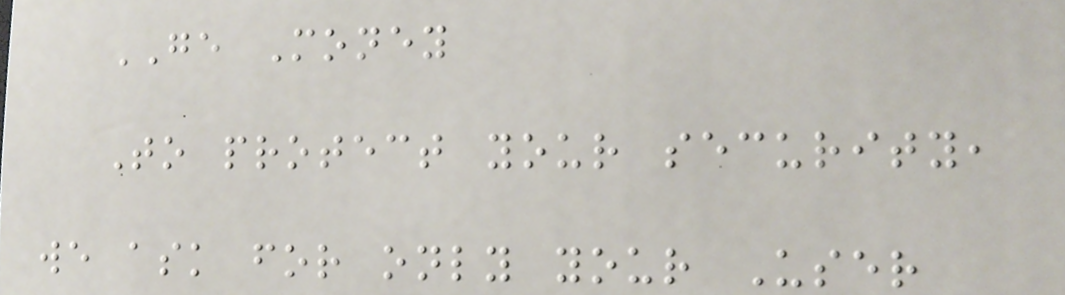GE Money
To protect your security,
we ask for only your User
